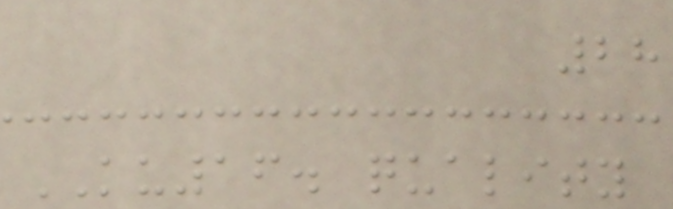28
KU16. quality
